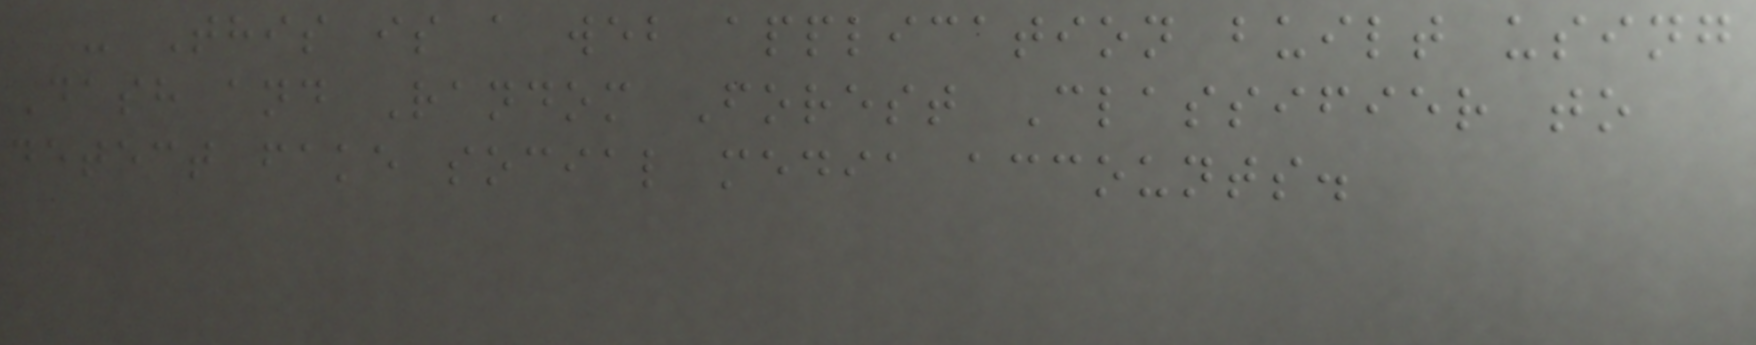- This is a web application built using
Dash and Random Forest Classifier to
detect fake social media accounts.
